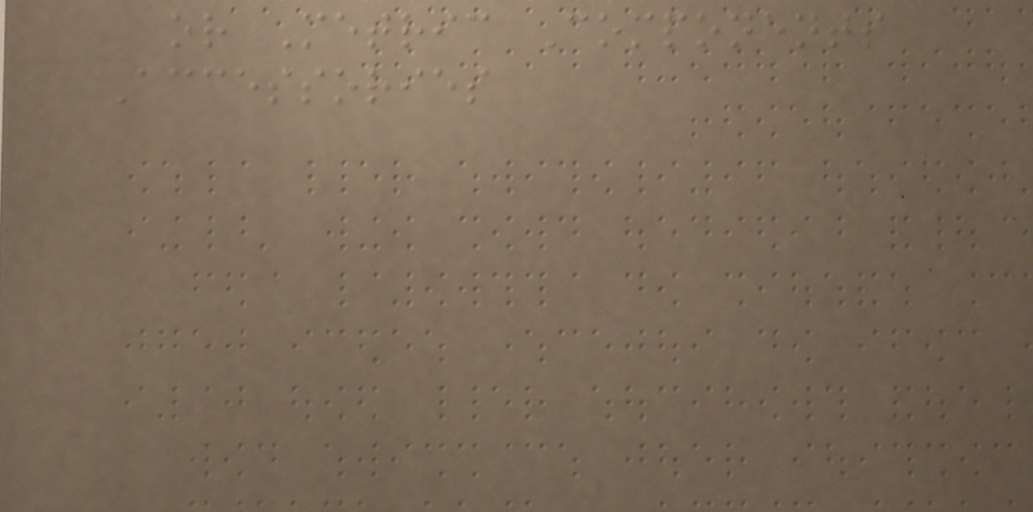or Metric Components
Accessories
